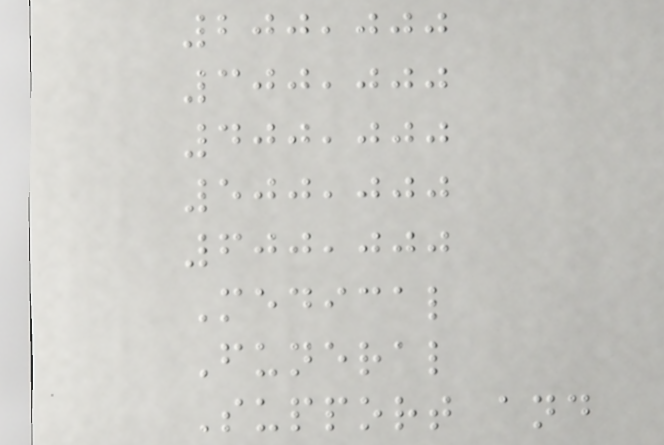200,000
300,000
400,000
500,000
600,000
Medical
Funeral
Support and
